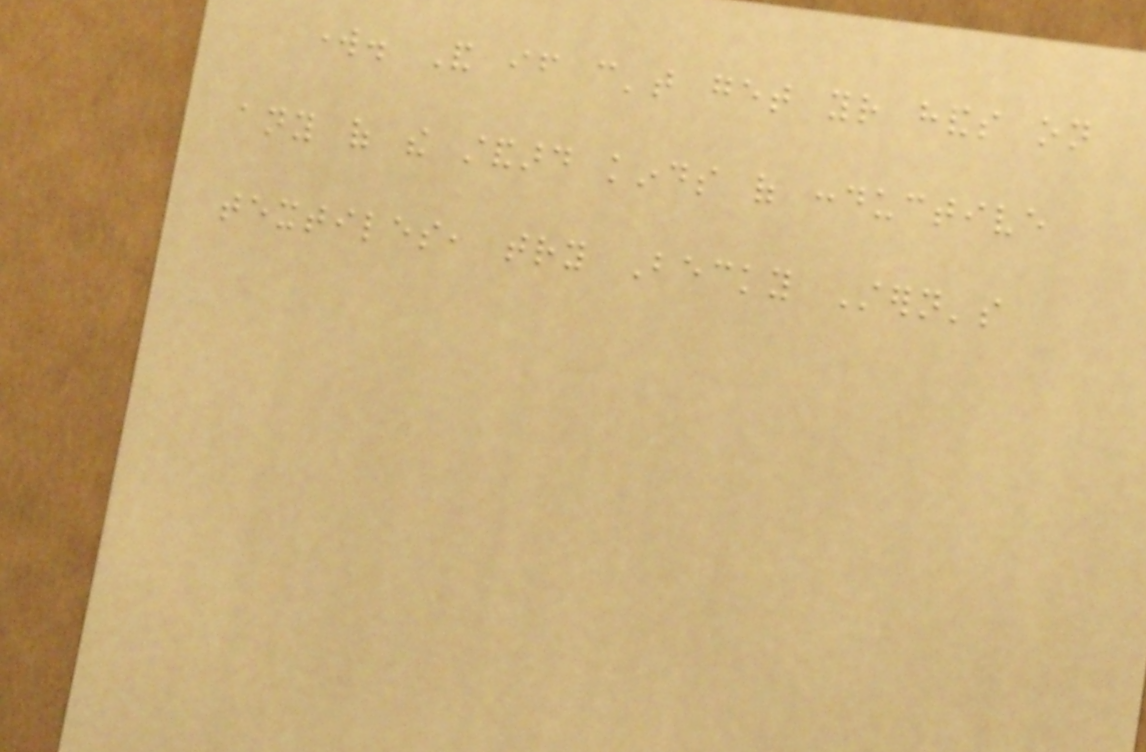work. And if can't get your hands on
any of the standard kinds of conductive
textiles, try Becky Stern's
